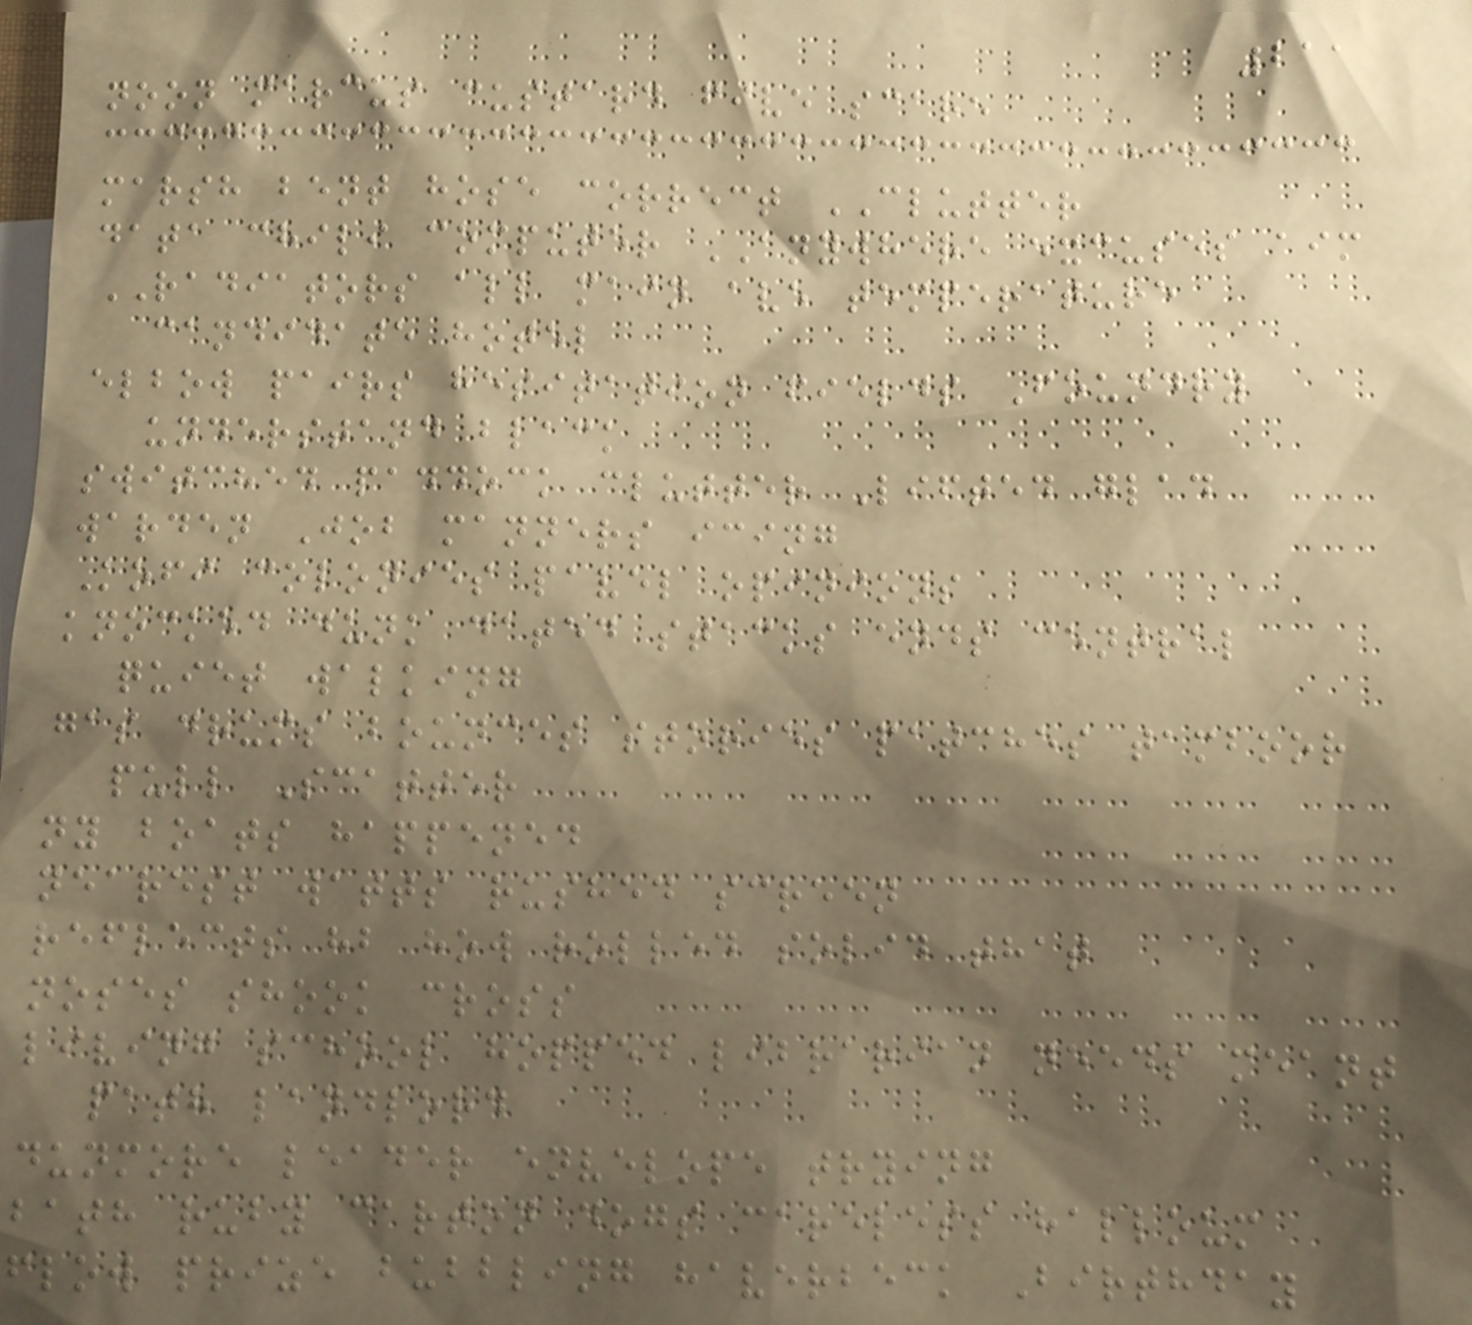211
noon marcus custard five scare
marsh bent hose correct CLUTTER
data chili computer ANYWHERE excuses aim
RADIATORS all main ave temperature
candidate hotel
elbow pairs hesitation fields Foundry
understand black
switched paddock clutter Lifted glad
warden Job manners icing
Kofi colonies pavel opinions
knocked dunk dated stacks ends central
quiet walking
gas drums bounces stories patches tamboor
pull Scatter
ny boats happened
nearest watts rushed screen
reflects hb how rolled solid that
noses shook cross
living school hopped librarian needs meant
path landlord
dunmore leader envelope trying
bath ruby carton dogs careless halloum
flow prize bubbling haverbeck Birthday
